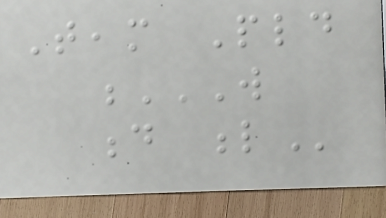Team Pld
W
D L
